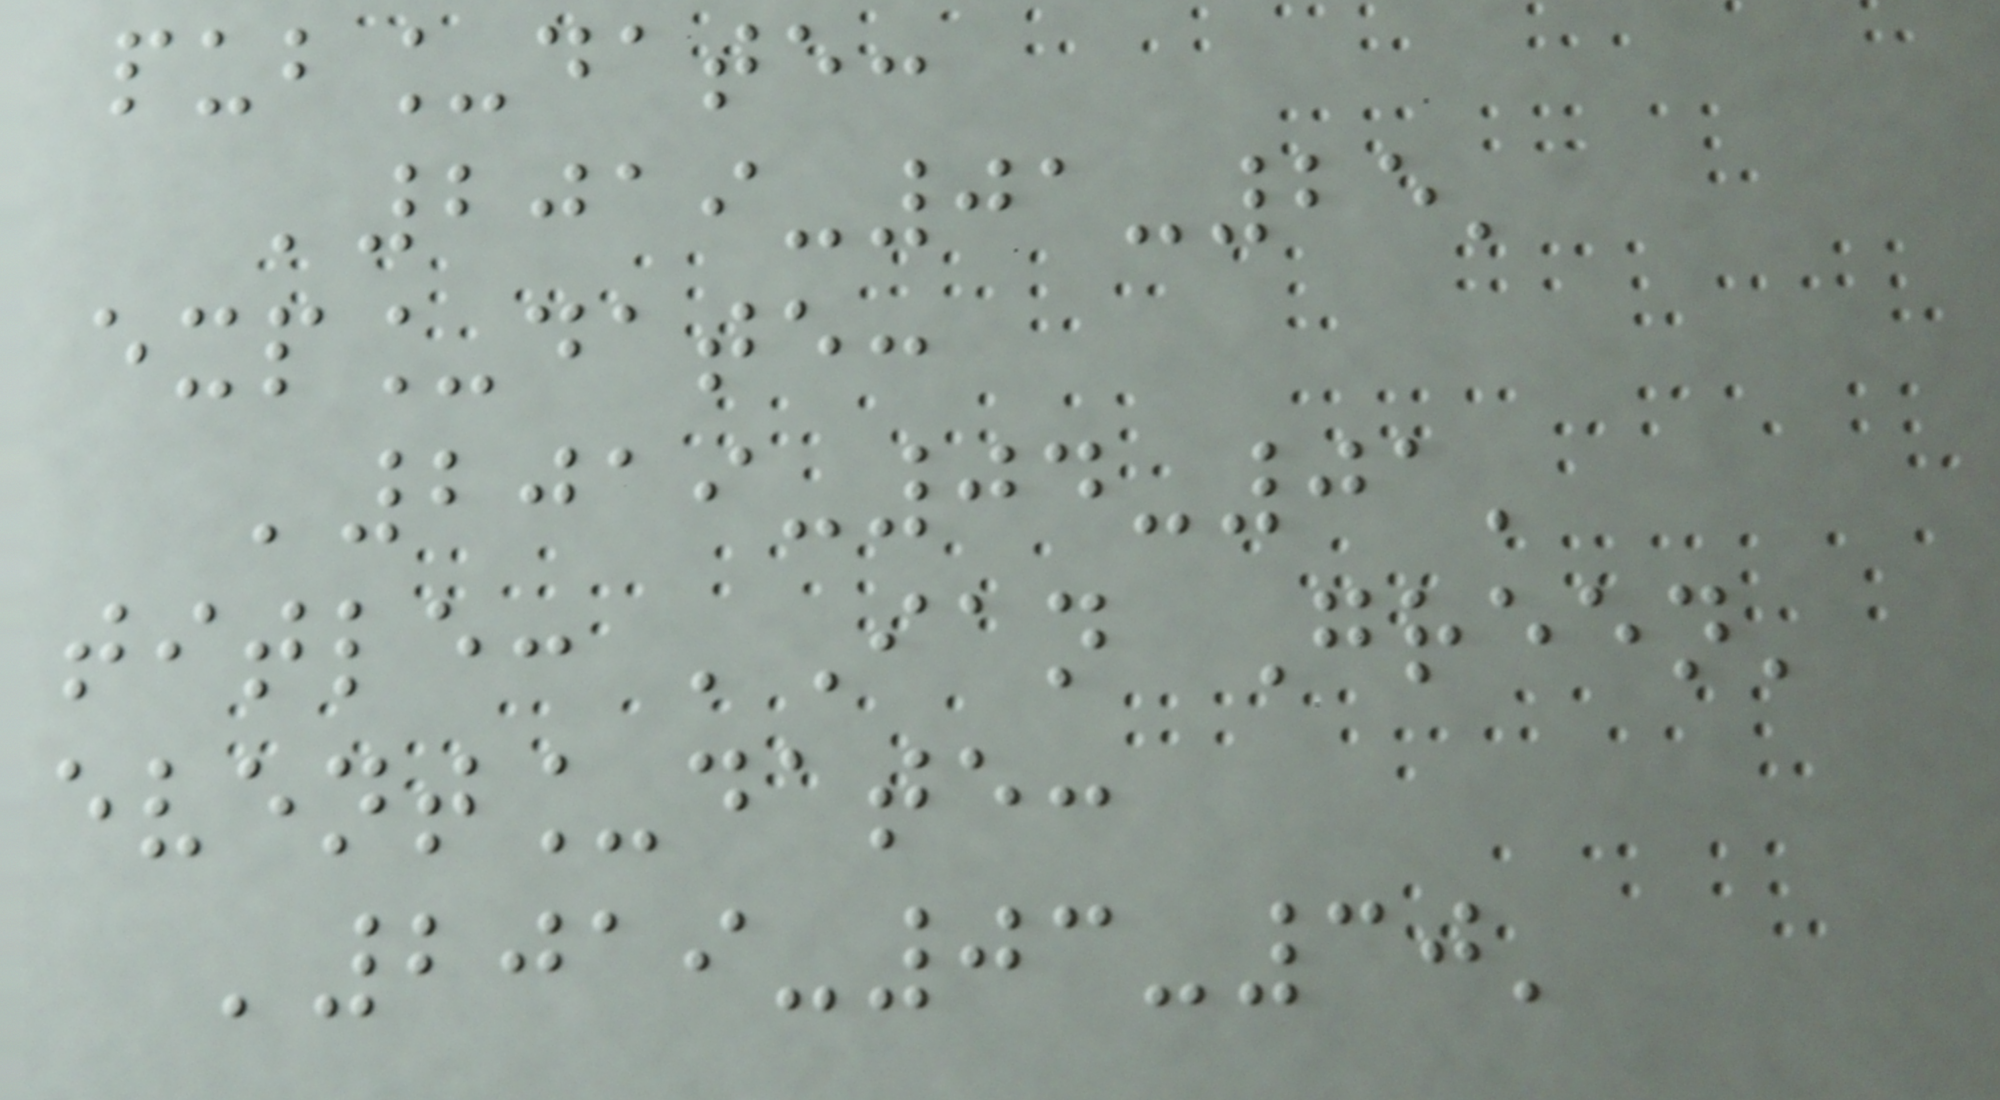pub_date:
'2019-01-25'
exp_date:
'2019-04-01'
title: 'Ian Green'
event_date:
'2019-03-30'
